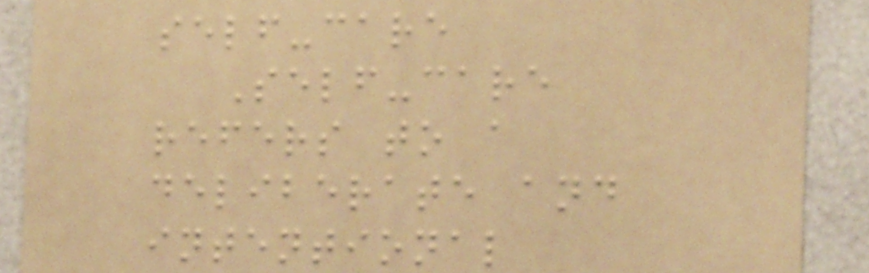self-care
Self-care
refers to a
deliberate and
intentional
